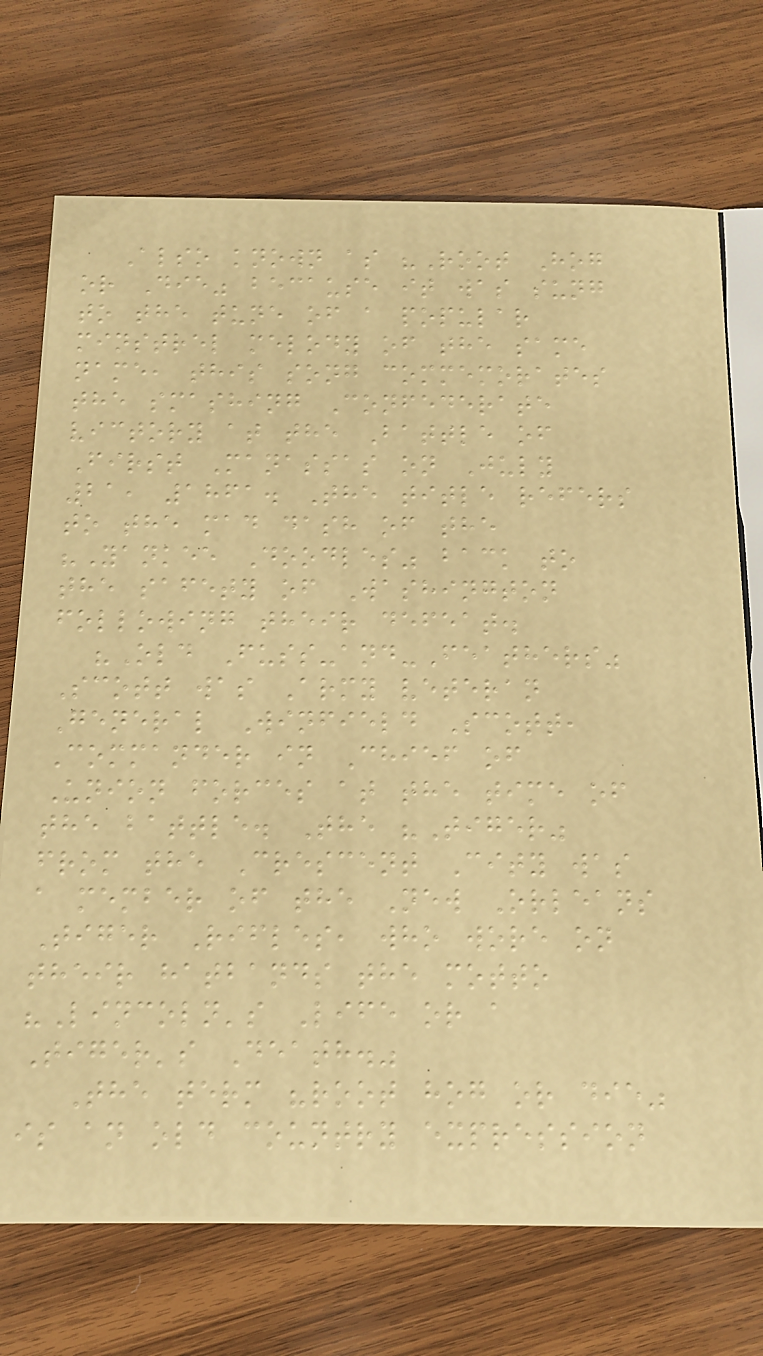Also known as "Root Hog
or Die" because it was sung
to the tune of a popular
minstrel melody of the same
name, this song commemorates
the smashing Confederate
victory at the Battle of
First Manassas on July
21, 1861. The title refers
to the mad dash of the
"Yankee Doodles" back to
the safety of Washington
following their defeat.
"Old Fuss-and-Feathers"
Scott was Army veteran
General Winfield Scott,
Commander in Chief of
Union forces at the time of
the battle. The "Tiger"
from the Crescent City was
a member of the New Orleans
Tiger Rifles, who wore on
their hatbands the motto
"Lincoln's Life or a
Tiger's Death."
The term "root hog or die"
is an old country expression
